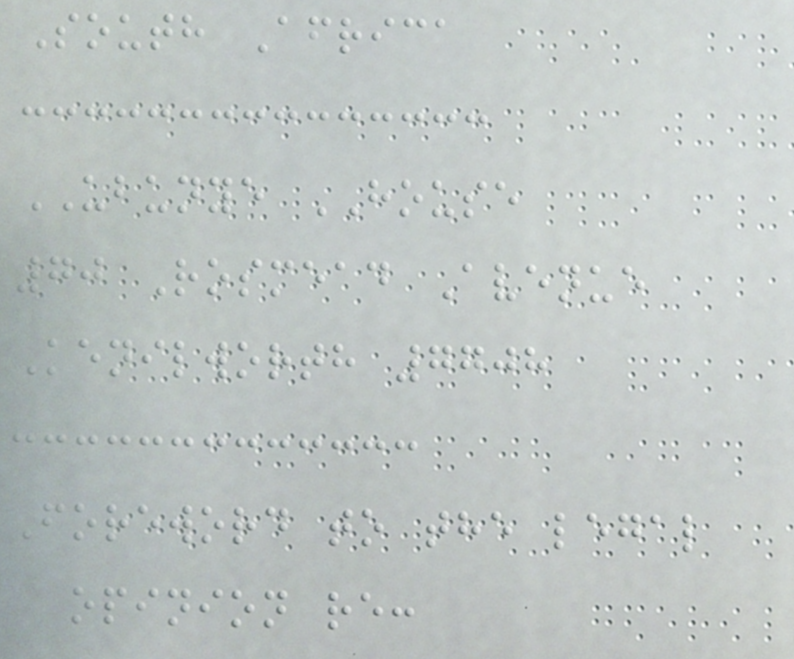South Africa
UBUNYE HOUSE
70 Rosmead Avenue
Kenilworth 7708
Foreword to the legal
opinion re:
